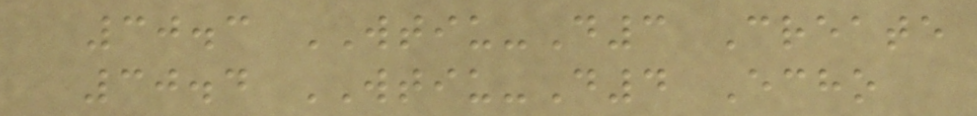30.3 WTIU-D3 Create
30.4 WTIU-D4 Echo
